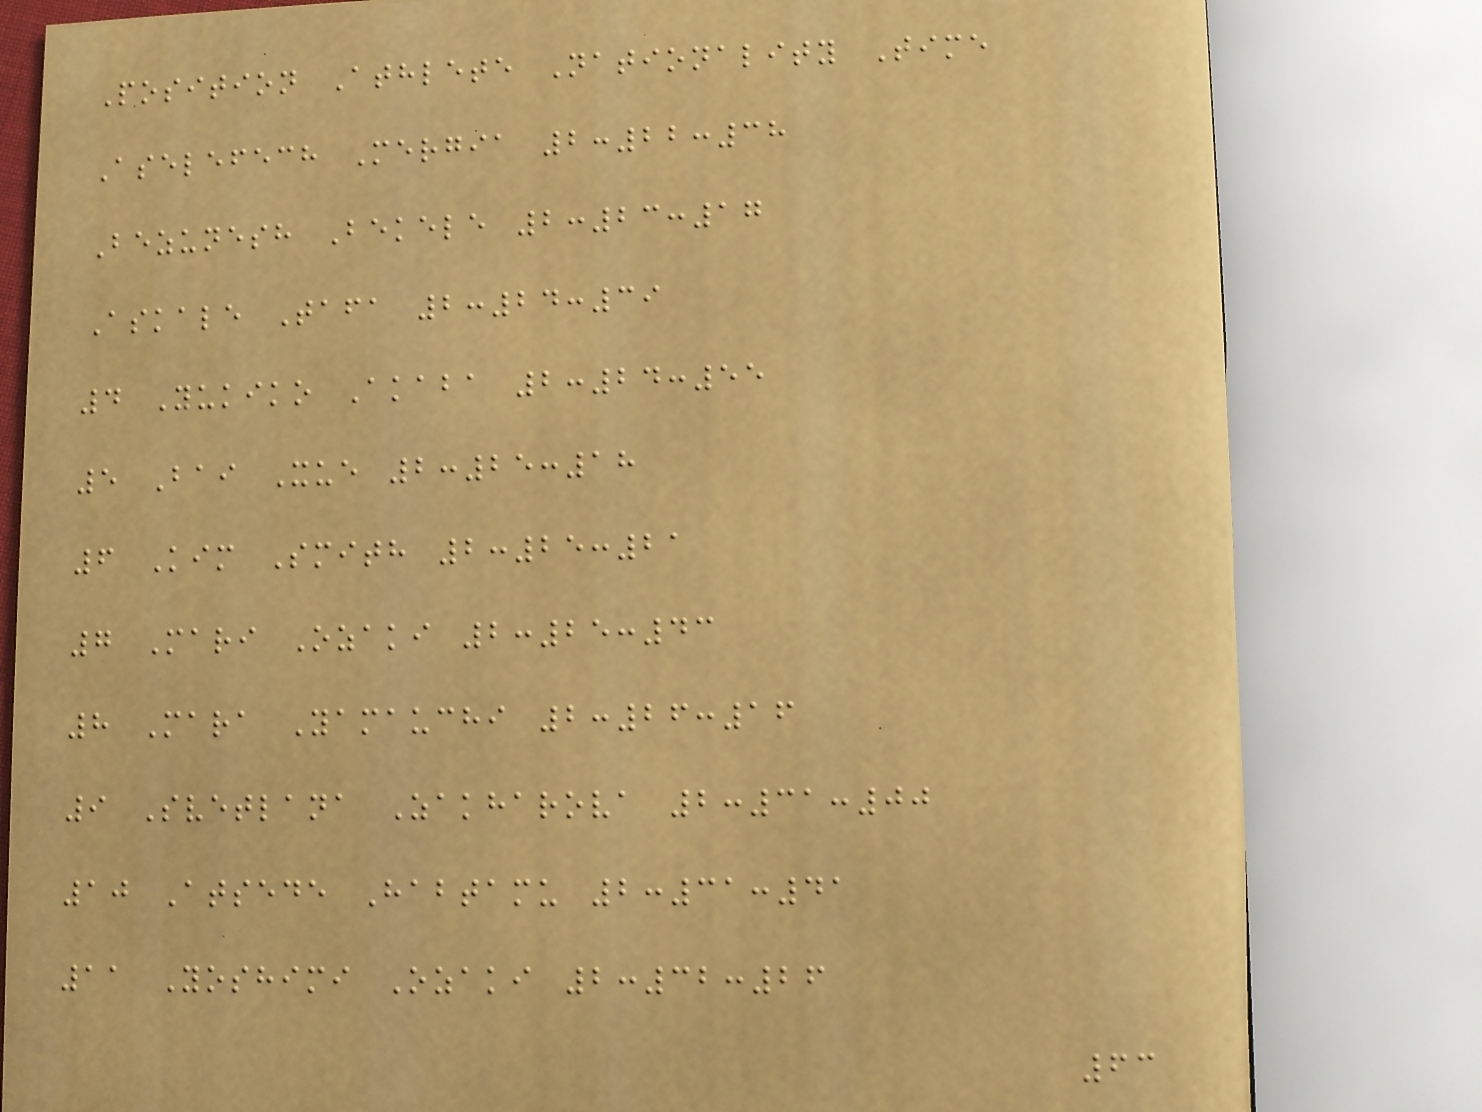Position Athlete Nationality Time
Aselefech Mergia 2:22:38
Bezunesh Bekele 2:23:17
Askale Tafa 2:24:39
4 Yukiko Akaba 2:24:55
5 Bai Xue 2:25:18
6 Kim Smith 2:25:21
7 Mari Ozaki 2:25:43
8 Mara Yamauchi 2:26:16
9 Svetlana Zakharova 2:31:00
10 Atsede Habtamu 2:31:41
11 Yoshimi Ozaki 2:32:26
63
